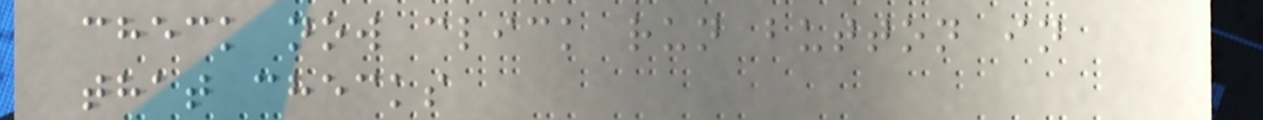check now click run button in
that checks
